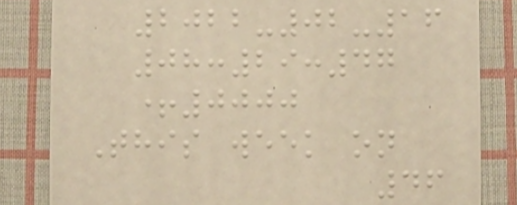2022-02-16
08:29:47
+0000
This week on
46
